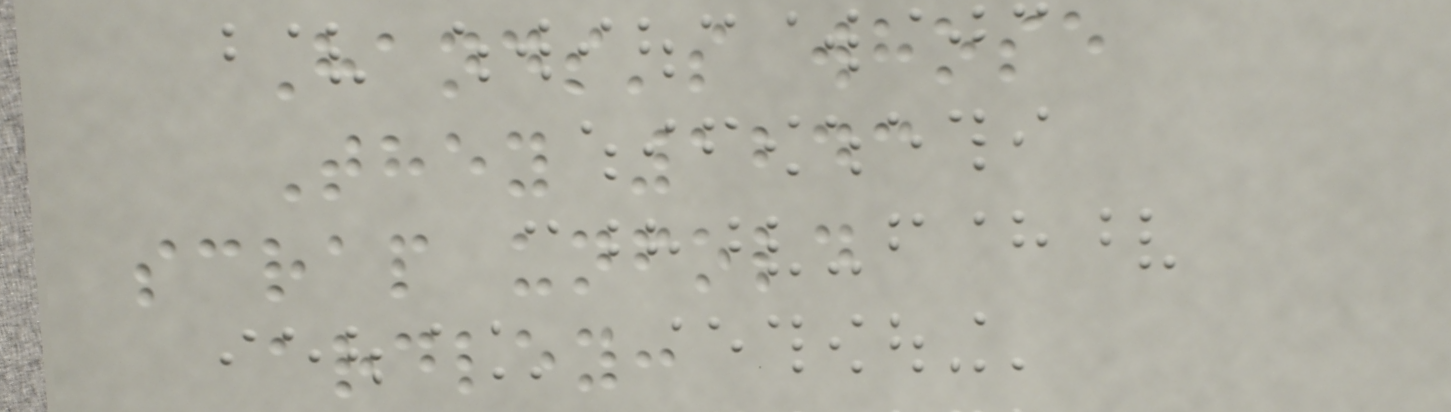Hands's whose
They 1243
scrap unfold
ardley:
